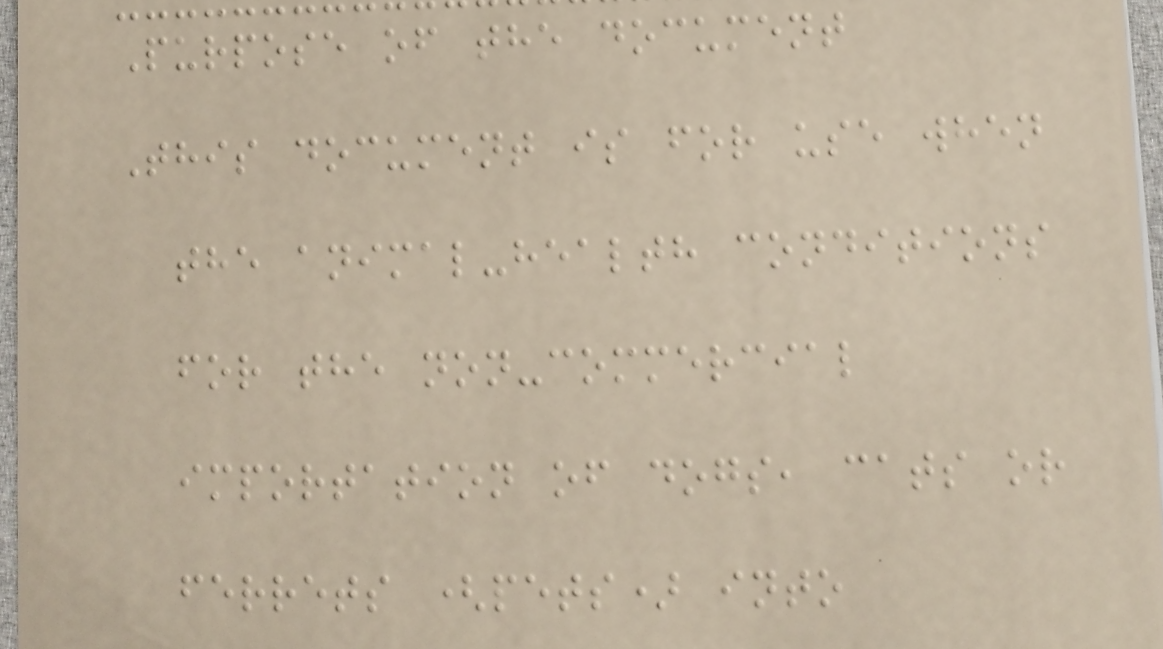Purpose of the document
This document is for use when
the animal-health conditions
for the non-commercial
importation of dogs, cats or
ferrets (pets) into
